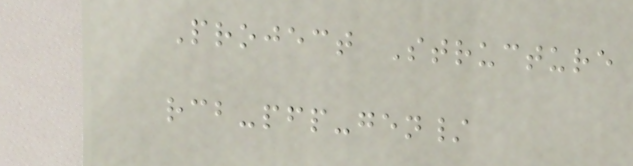Project Structure
rcb-pfp-gen/
